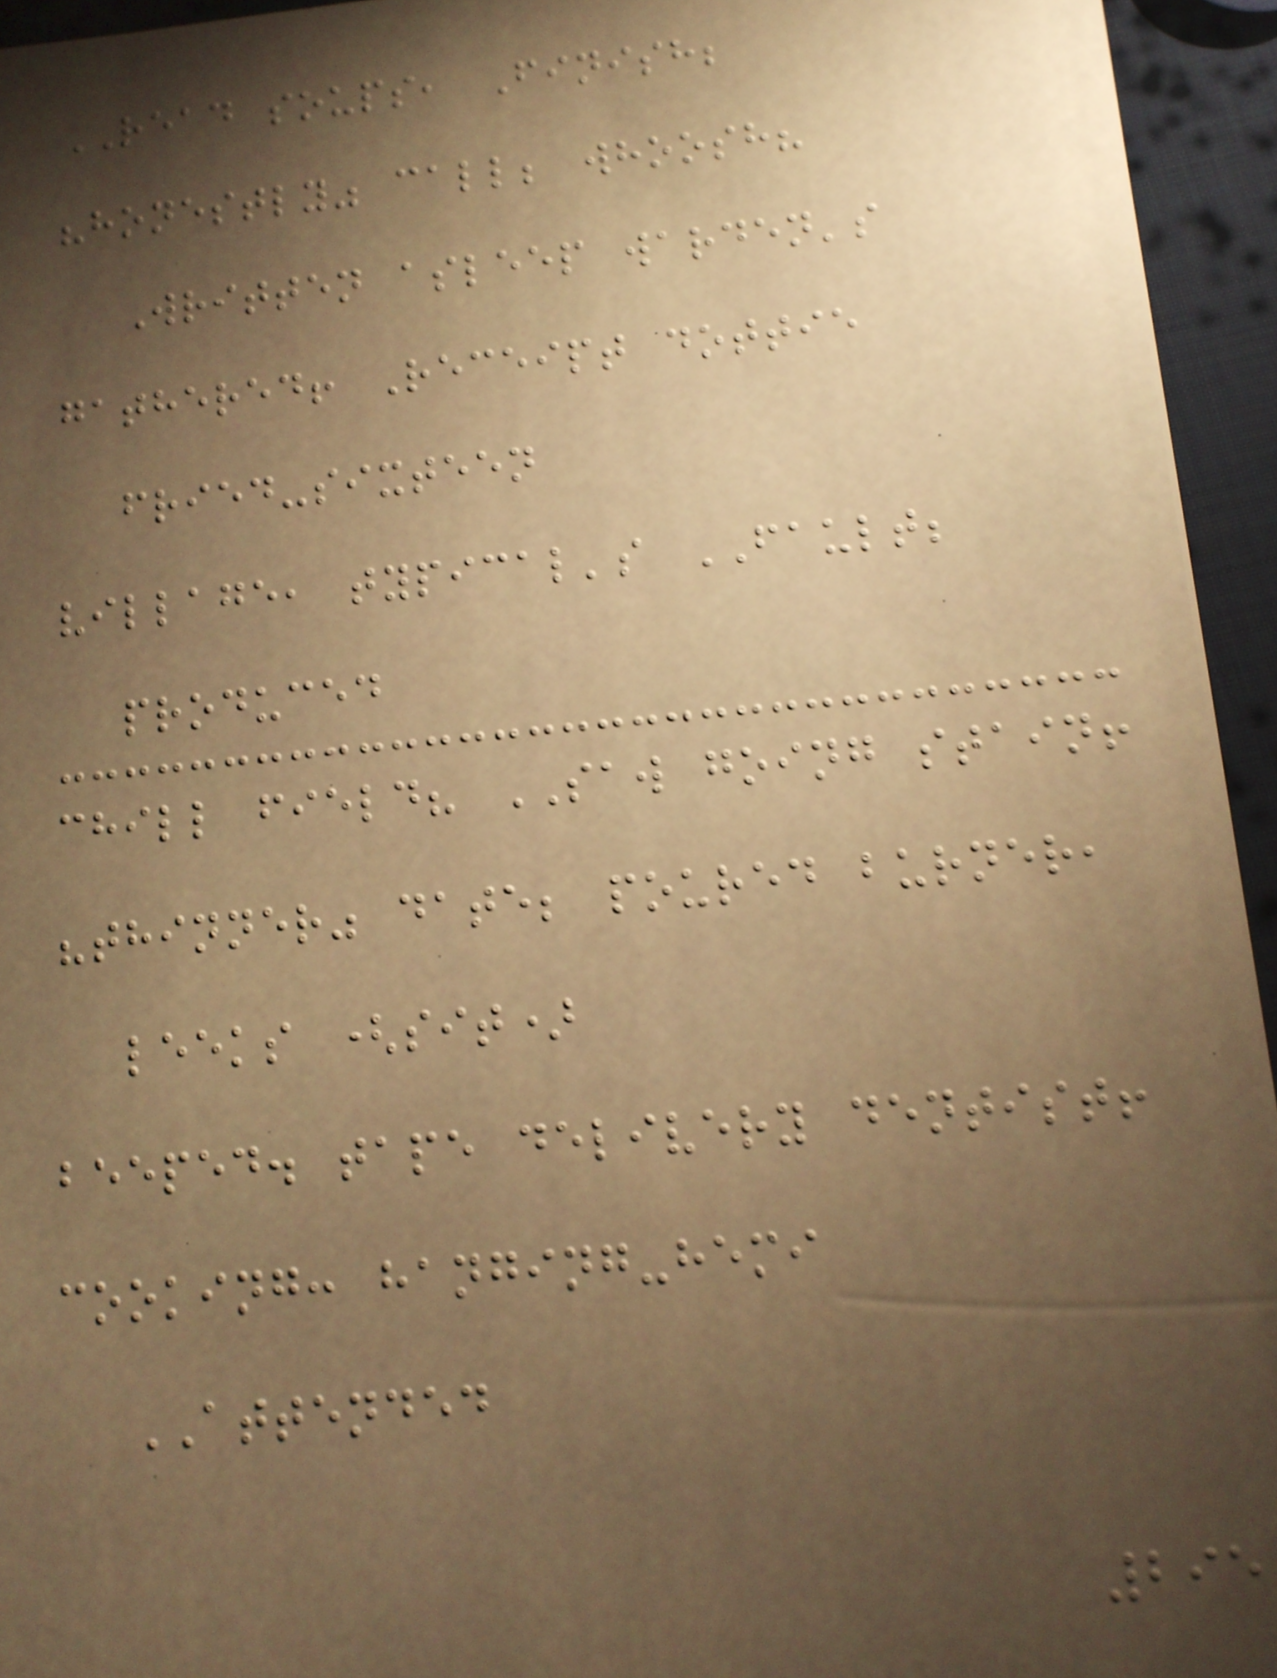READ soups, Finish;
"honestly" call; whoosh?
Written asleep warden's
gathered! Receipt dottie
fried-sixteen
village, typical's FAULT;
produced
chill field? SAW going stain!
"thinner" date; poured burner,
leeks (sit)
beeped. tape delivery dentist!
cooking: hanging-hemi
ATTENDED
295
